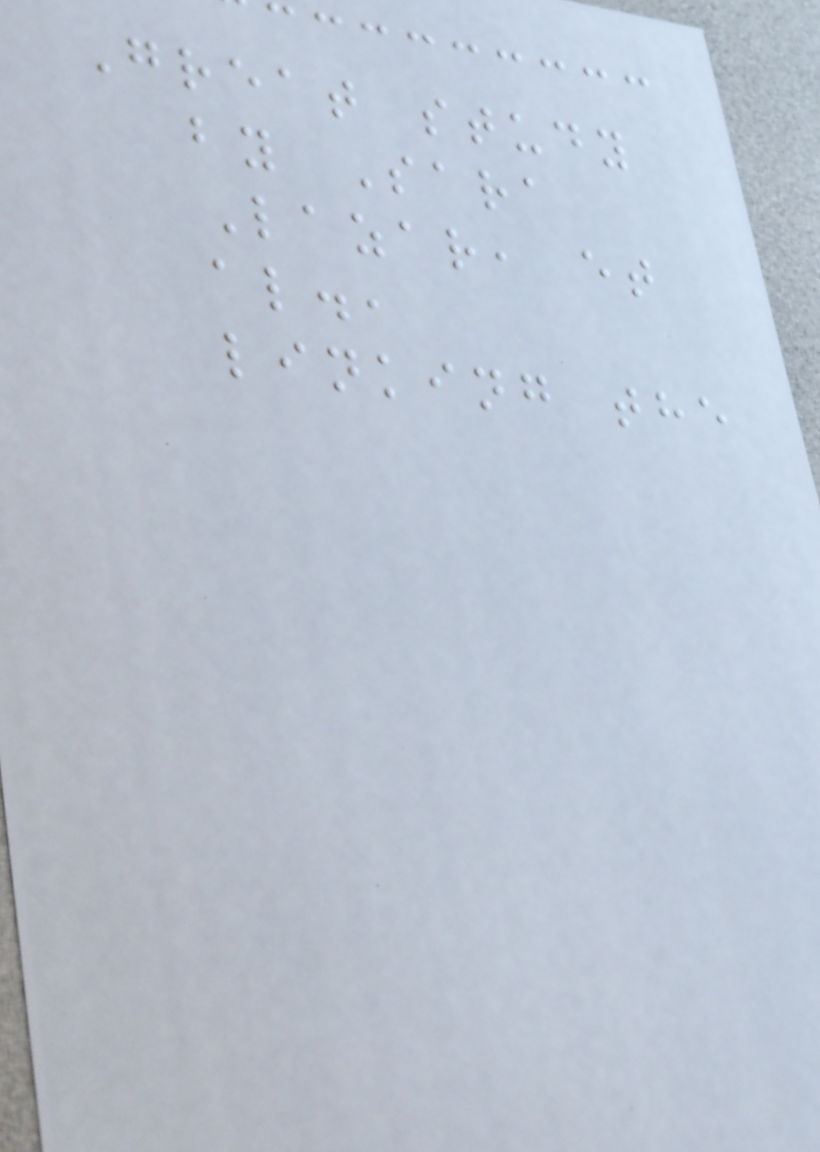Great study
by Sara
Lazar, et
al.,
linking the
